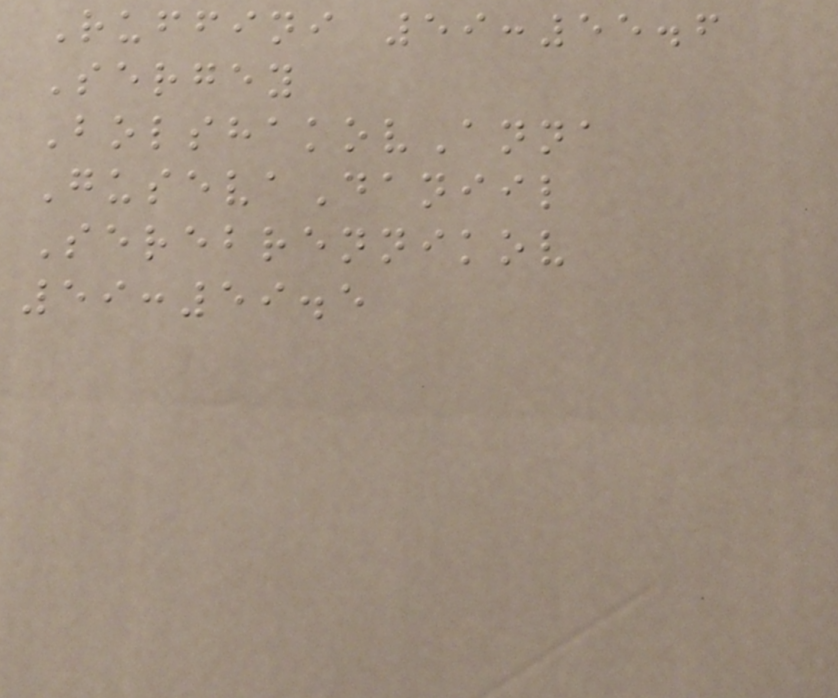Ruffini 59:55.6
Sergey
BolshakovAnna
GusevaDaniil
Serebrennikov
59:59.5
